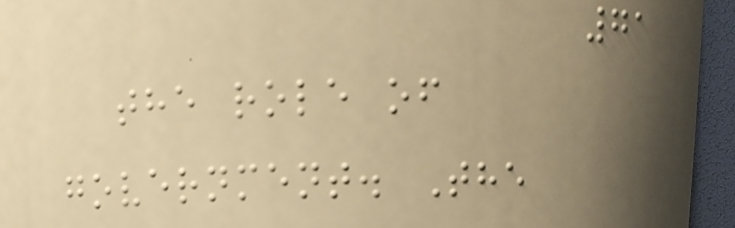71
the role of
government. The
